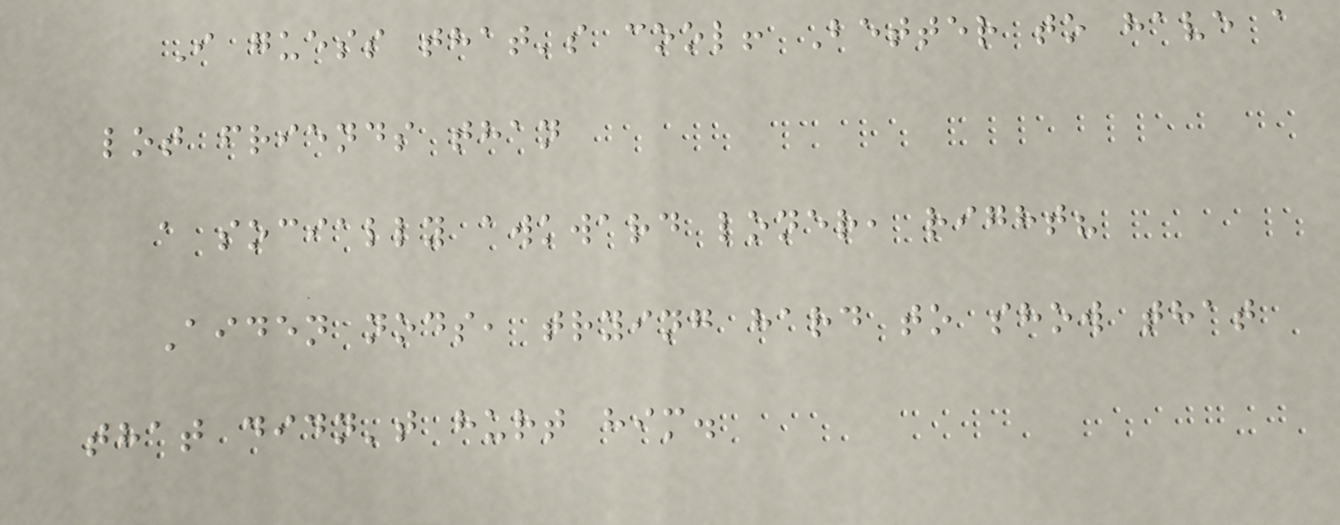I guess that's cool! Better to have a
lot friends than
a socially awkward loner, right?
Aiden nods, trying hard to show that
that didn't hurt him.
